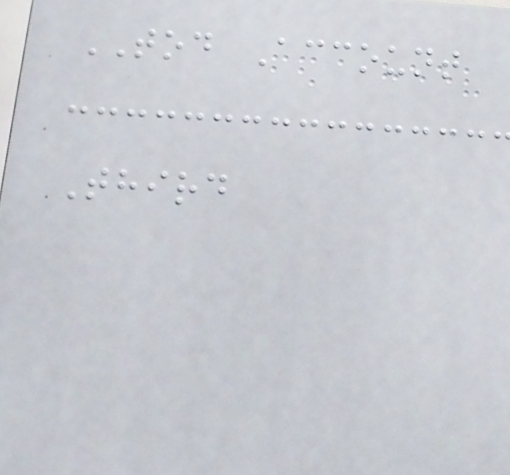TOD Account
Third
